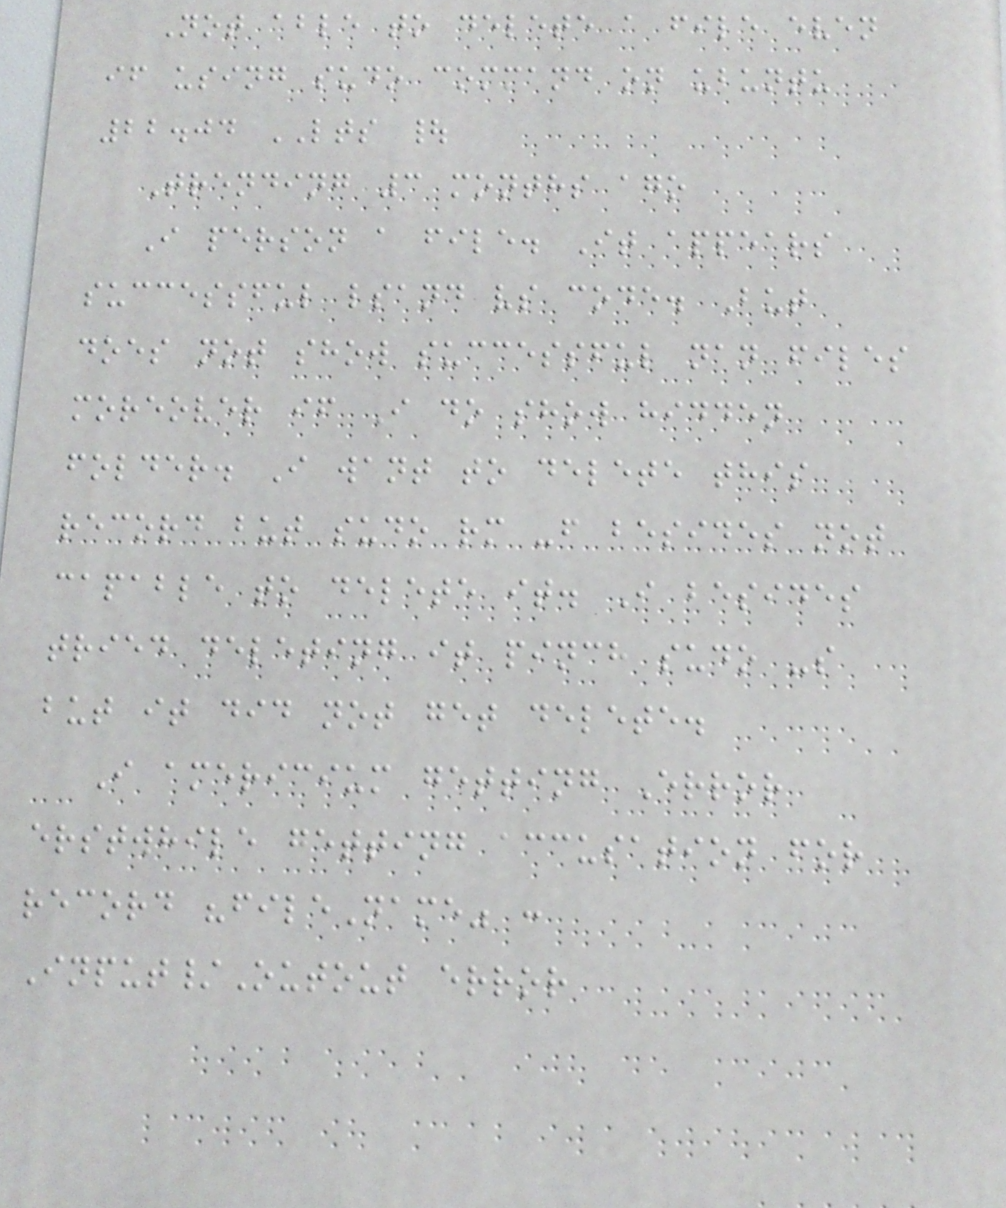Not able to delete a file even
if using sudo command on ubuntu
22.04 LTS |
Trending 3 months ago
I person a file. It appears
successful lsand vs code. But
does not show successful nan files
moreover if I do show hidden
folder. I want to delete this
record but sudo rm -f besides not
capable to delete it. I besides
tried deleting it pinch sudo -s
but it did not get delete.
I americium getting Error
erstwhile getting accusation for
record "fileName" :
Input/Outout error
